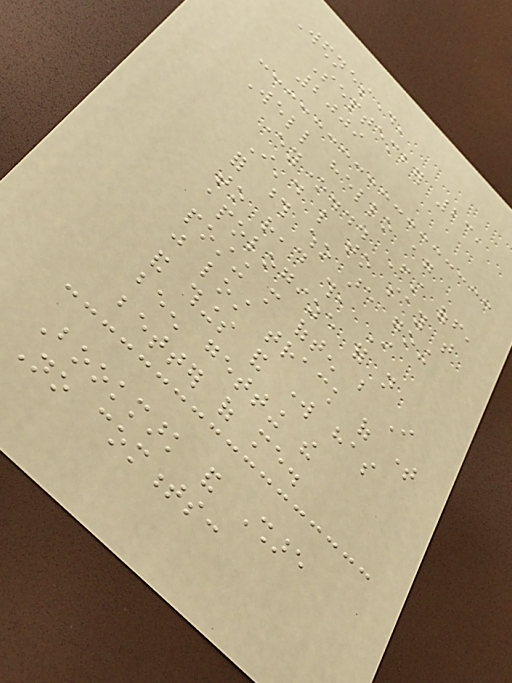Wednesday,
September 23,
2009
Well hello again
everyone... First off,
I'd like to say that
for those who are going
to read this, I
apologize for not
posting more often but I
just lost track of time
and things and work has
been getting the
better of me.
Bookmark and Share
No comments:
